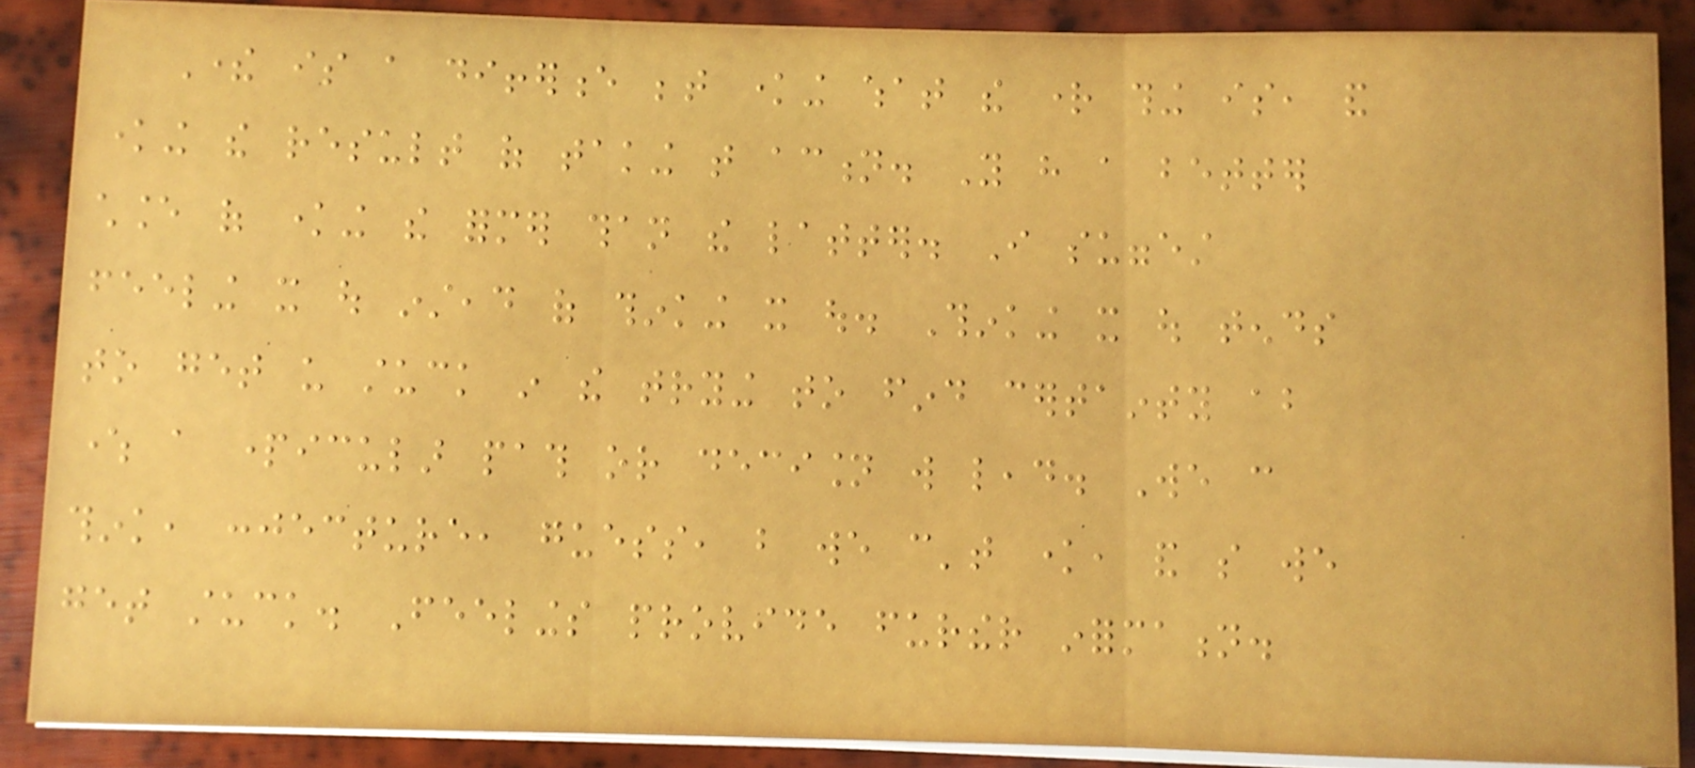There is a difference between knowing what the right thing is, and
knowing the result of taking that action. You have a better
chance of knowing the former than the latter. I suggest
feeling it out instead of thinking it out. Thinking it out tends
to get us stuck in the trying to find certainty about
where a particular path or decision will lead. We can
think, conjecture, guess, but we can't know, and so we
get stuck. Feelings provide further information.
